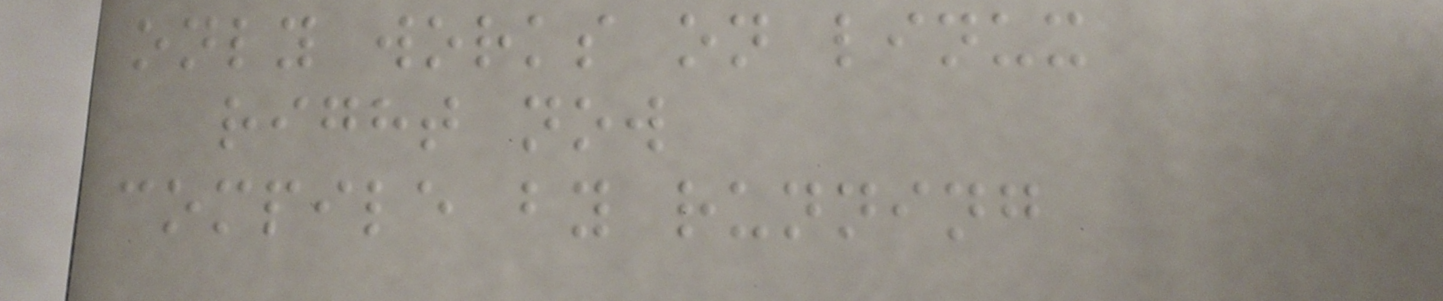only works on linux
right now
compile by running
